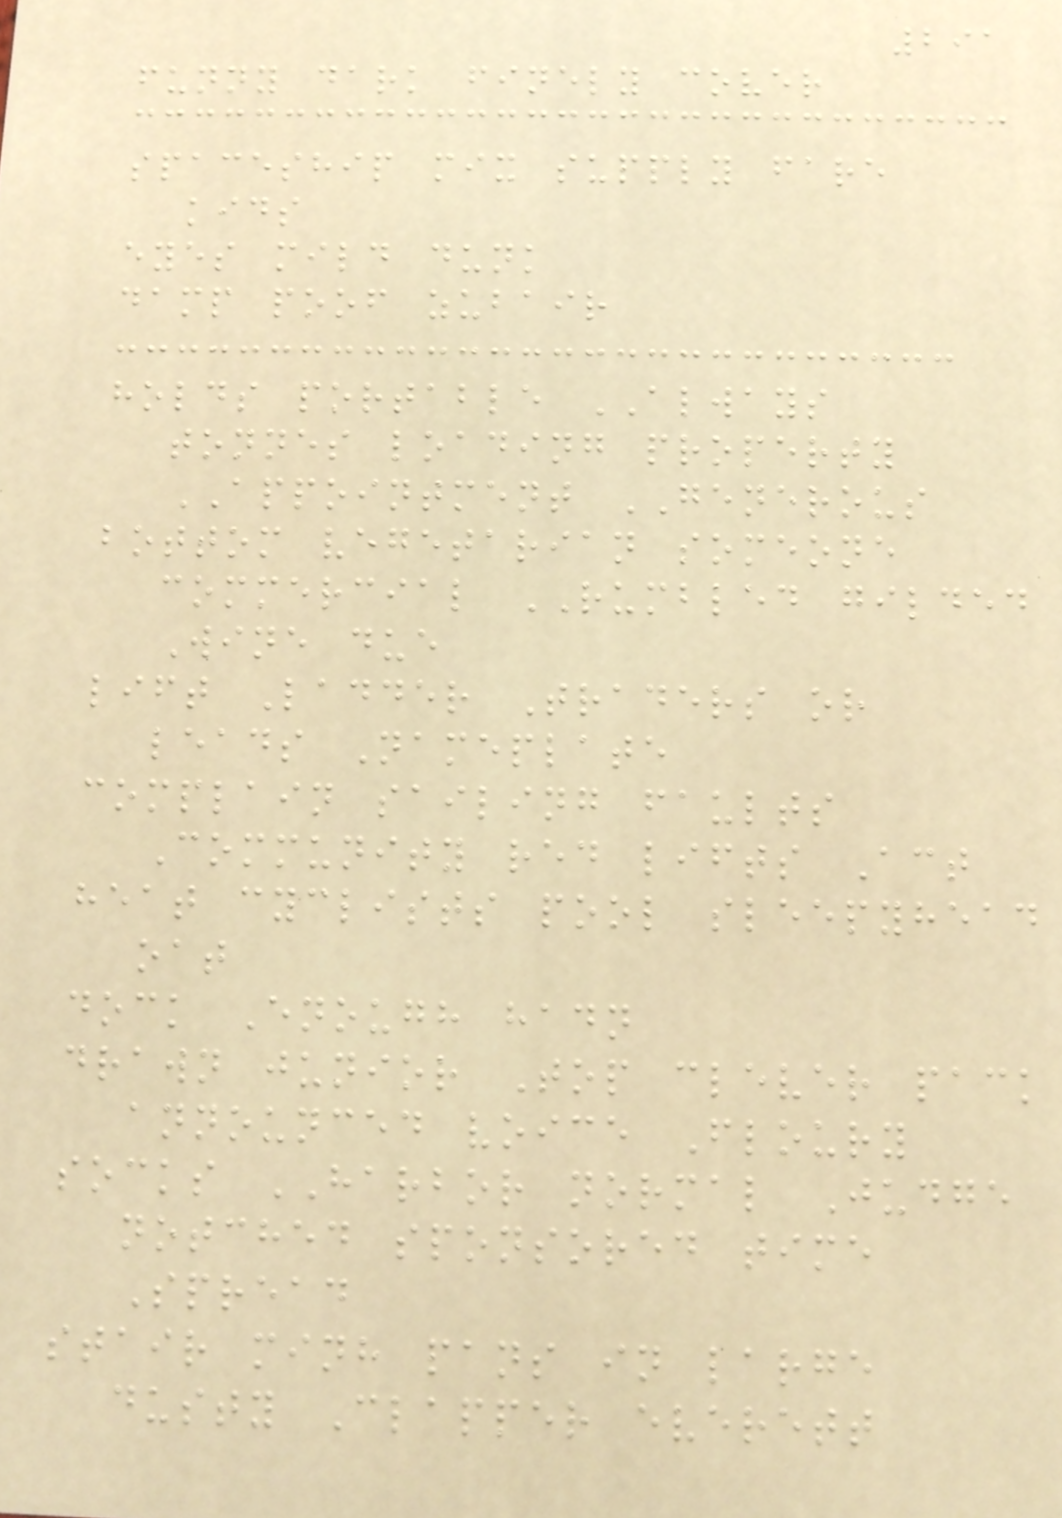291
funny dark finely cover
spaceship mix supply fare
kids
eyes mild dunk
damp poof zubair
holds portable ALWAYS
tonnes loading property
APPOINTMENT GENEROUS
bottom vegetarian someone
commercial RUMBLED gilded
Wine due
lift Ladder Traders or
leads Nameplate
complain sailing faults
Community red lifts Act
heat cyclists pool sleepyhead
oat
dock Enough hadn
drawn junior Top clever pack
announced voice Floury
socks HARBOR normal Judge
notched sponsored time
Spread
stair minh pans in large
dusty Clapper everett
